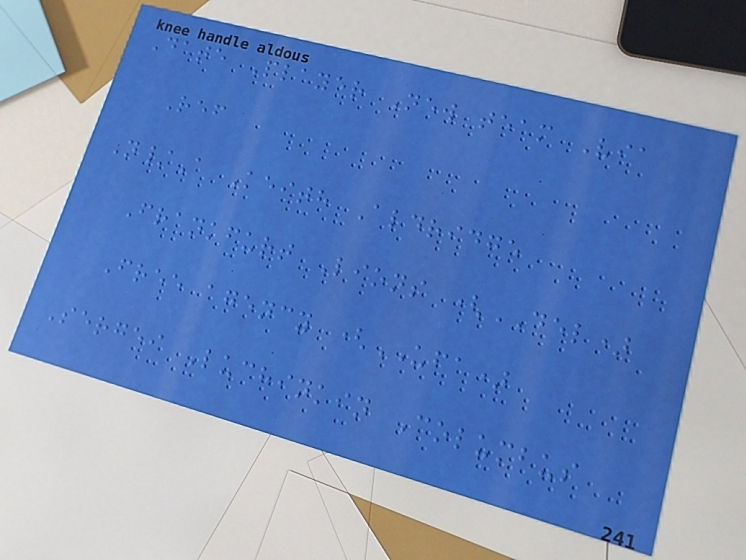Date Player New team Via
Ref
N/A Keith Aldridge
Frankfurt Lions (DEL)
Free agency (UFA)
Sergei Luchinkin Columbus
